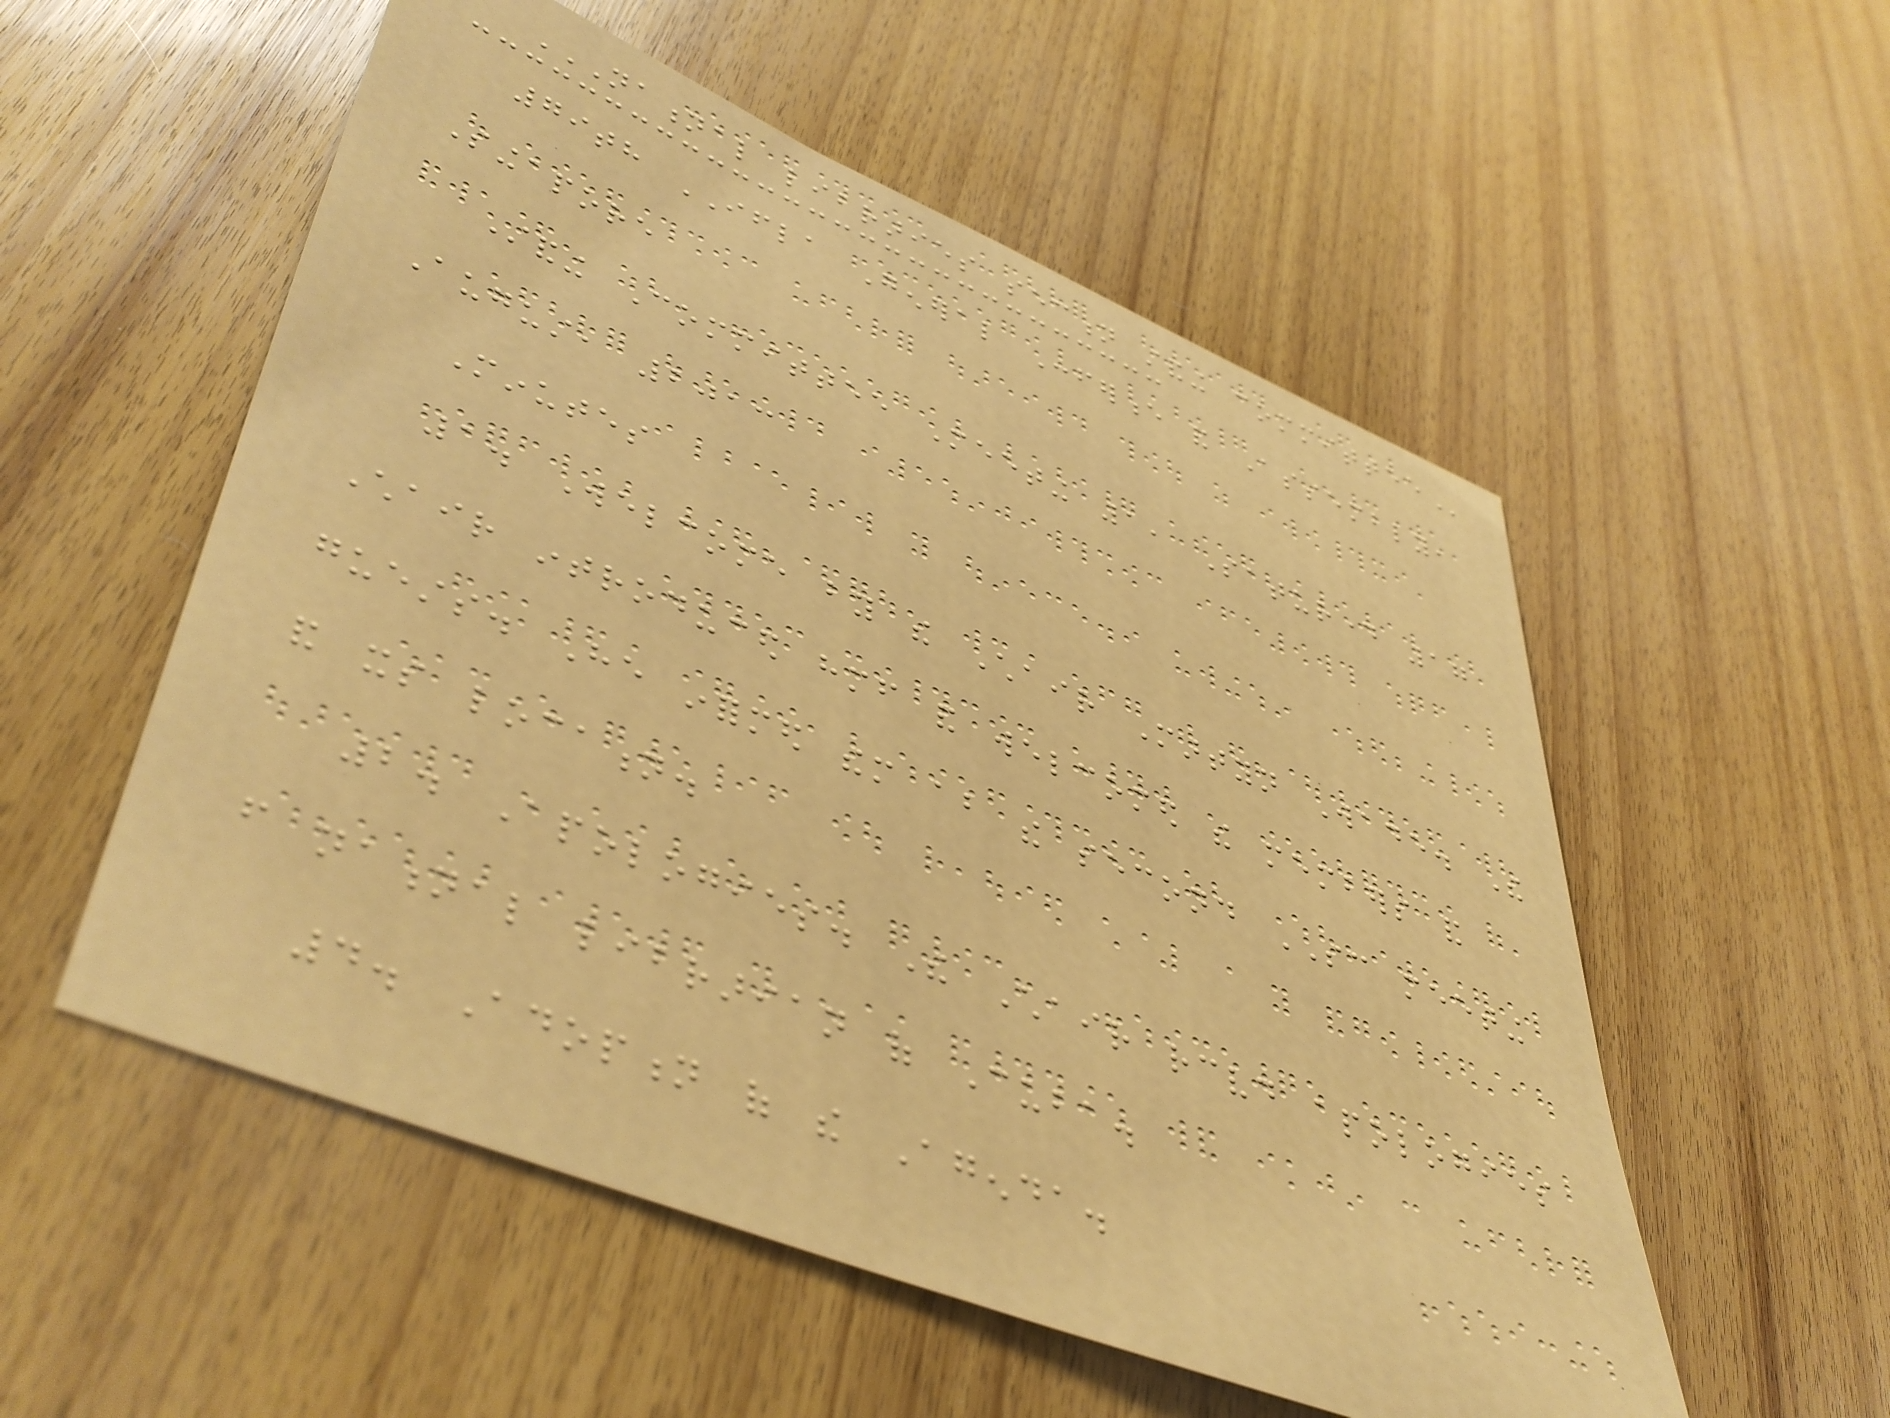NATIONAL LIBRARIES SECTION STANDING COMMITTEE
79th IFLA General Conference and Assembly,
Singapore
Standing Committee Meeting 1, Saturday 17
August, 2013
Minutes
1. Welcome by the Chair Martyn Wade. The
Chair introduced himself and welcomed the members and
guests. He informed them about the second SC meeting
and its location.
2. Apologies. The Chair received apologies
from national librarian of Cuba.
4. Adoption of the Agenda.
